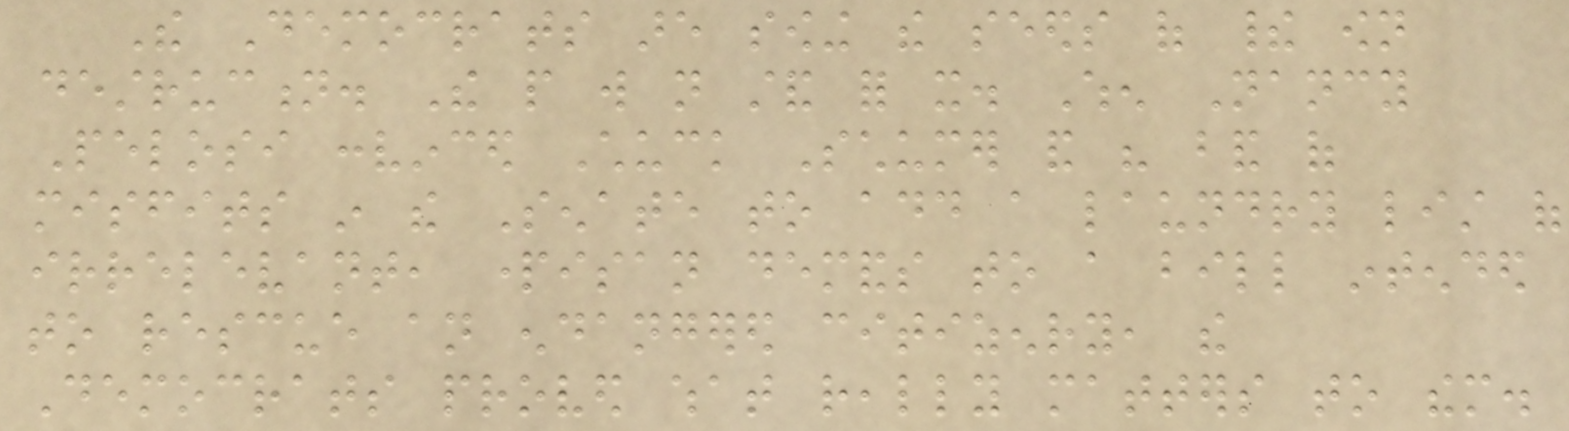The Democrats are sowing the seeds of their own
destruction. The people will not stand for it. When Nancy
Pelosi convinced Chuck Schumer and his band of
misfits in the Senate to add a laundry list of
irrelevant, partisan demands to a bill intended
to rescue an endangered citizenry, the
Democrats proved what really matters to them.
